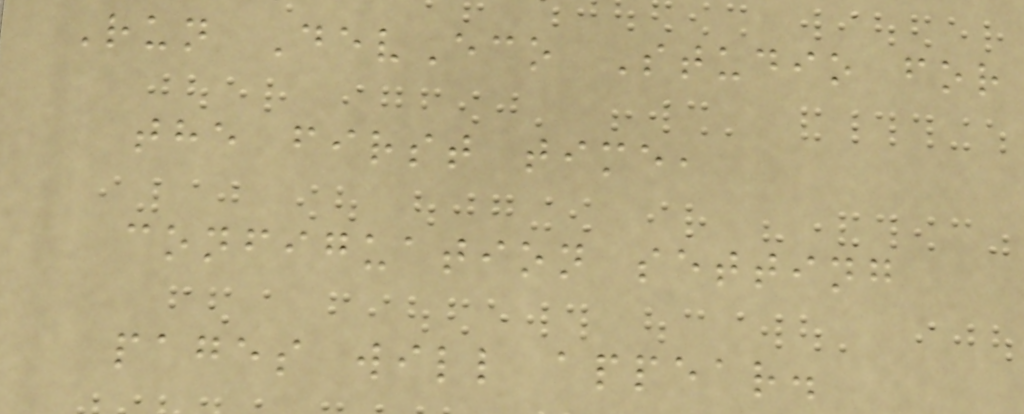Run DevEco Studio for
the first time,
configuation setting
pages will appear.
